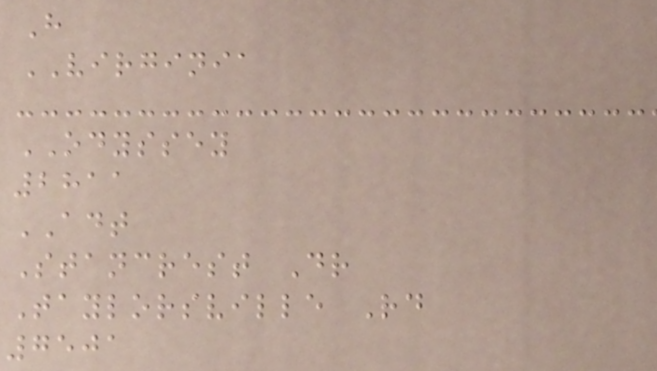H
VIRGINIA
ODYSSEY
2811
ADT
Stancrest Dr
Taylorsville Rd
7501
